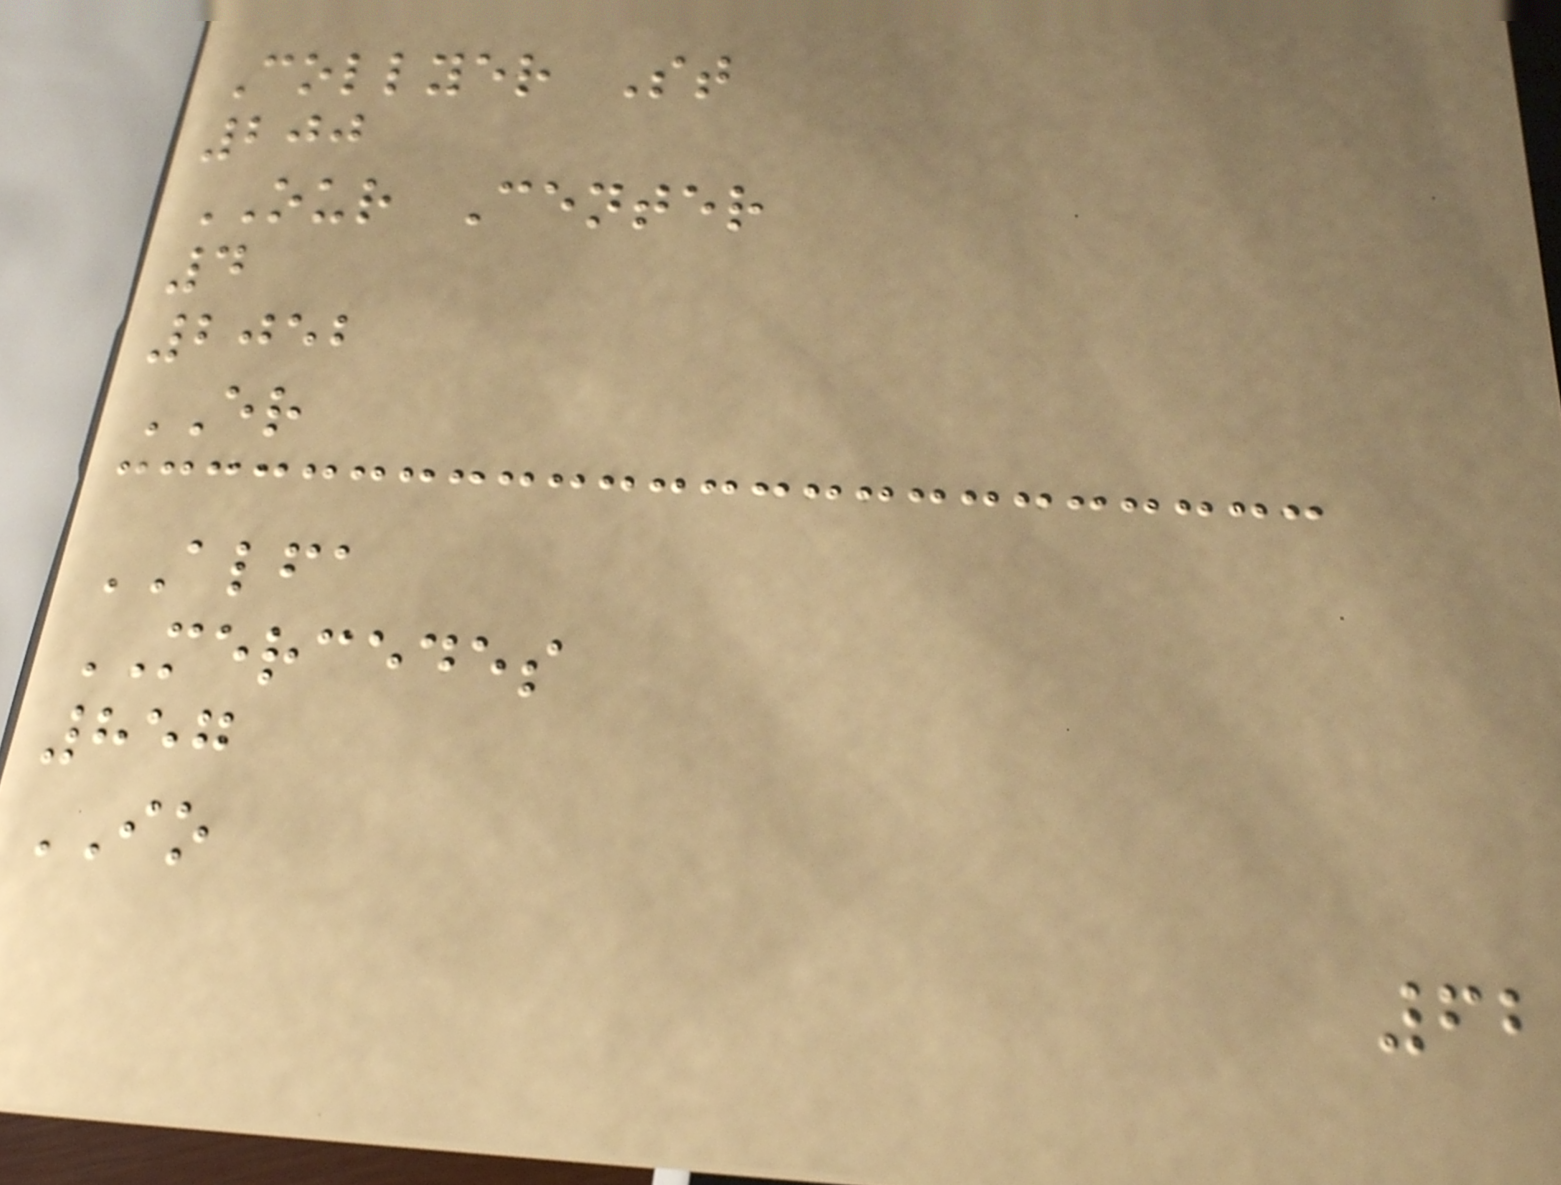Collyer St
200
OUR Center
4
2052
ER
ALFA
MERCEDES
857
IO
62
